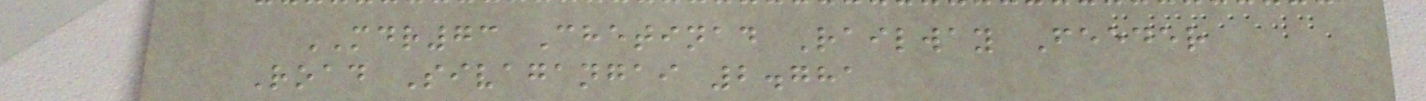MDR73 Chetinad Railway Feeder
Road Sivagangai 2.781
